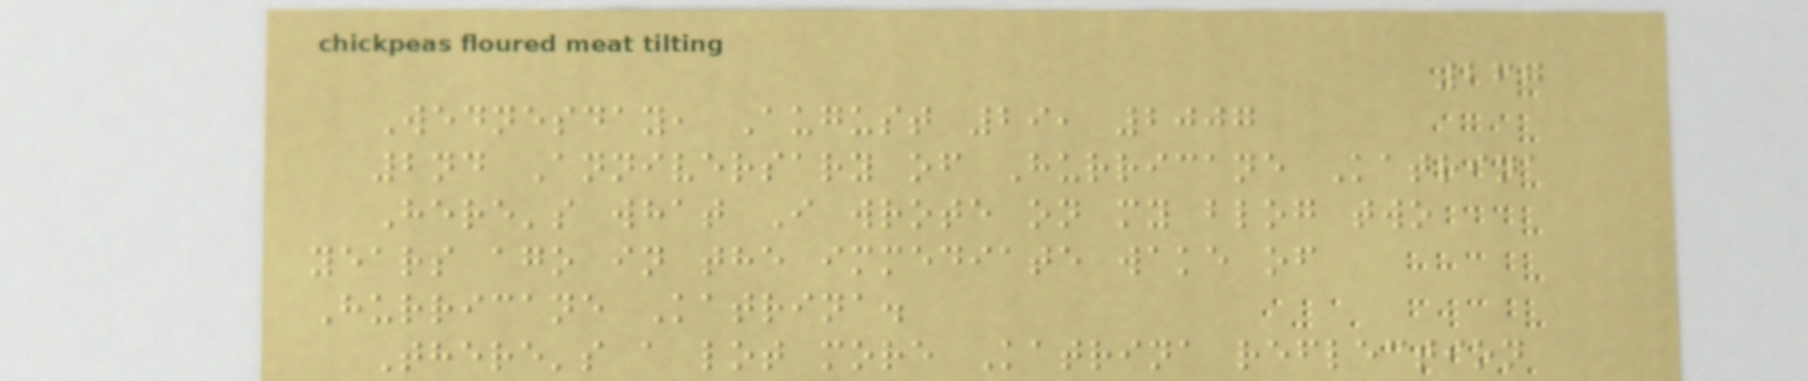267
Wednesday, August 29, 2007
2nd Anniversary of Hurricane Katrina
Here's what I wrote on my blog two
years ago in the immediate wake of
Hurricane Katrina.
There's a lot more Katrina reflection
